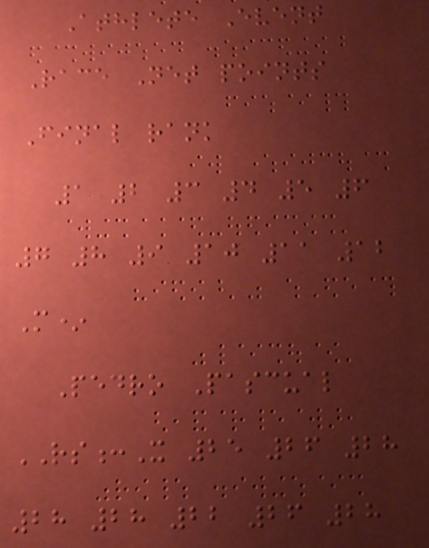Athlete Event
Race Net points
Final rank
1 2 3 4 5 6
7 8 9 10 11 12
M*
Pedro Pascual
RS:X 25 26 28
28 28 22 26 28
